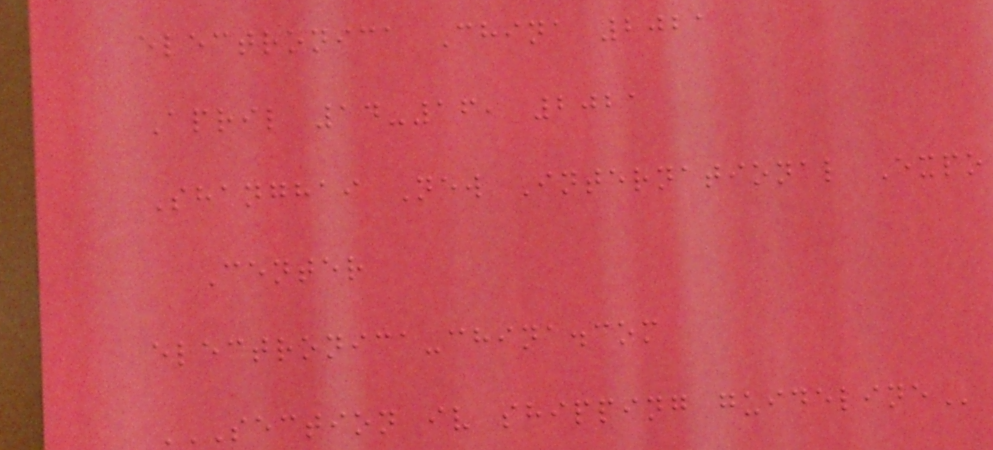electronica China 2021
April 14-16, 2021
Shanghai New International Expo
Center
electronica-china.com
SECTION IV SHIPPING GUIDELINE
